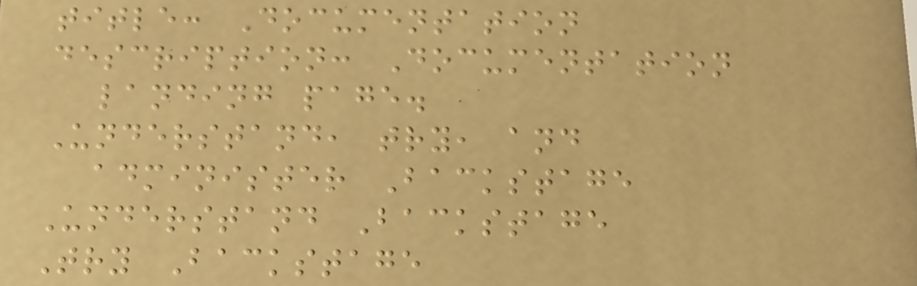title: Documentation
description: Documentation
landing page.
Understand, try, and
administer Backstage
Understand Backstage
Try Backstage
